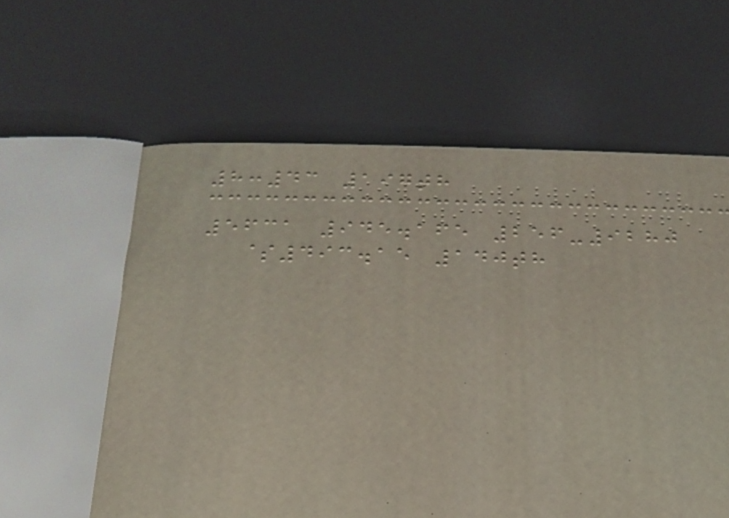8:43 197th
5631 945.165 256-9280
$493.15 140th
